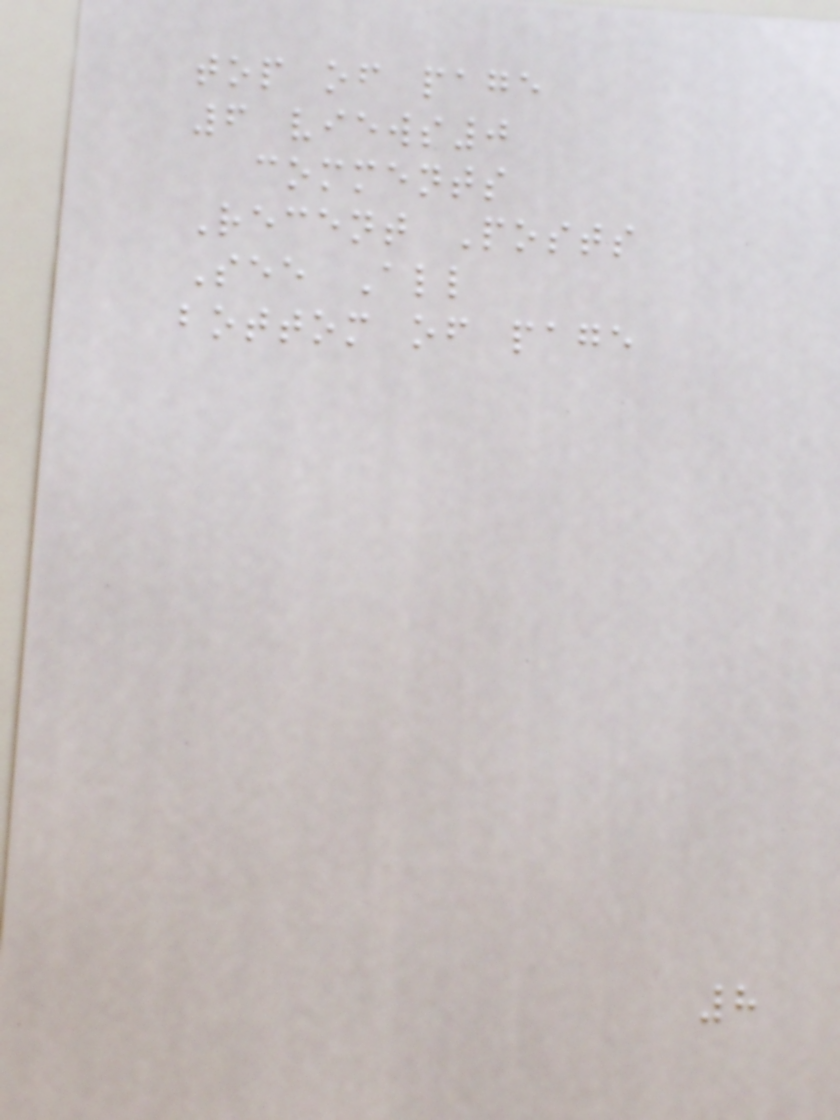top of page
6 views0
comments
Recent Posts
See All
bottom of page
8
